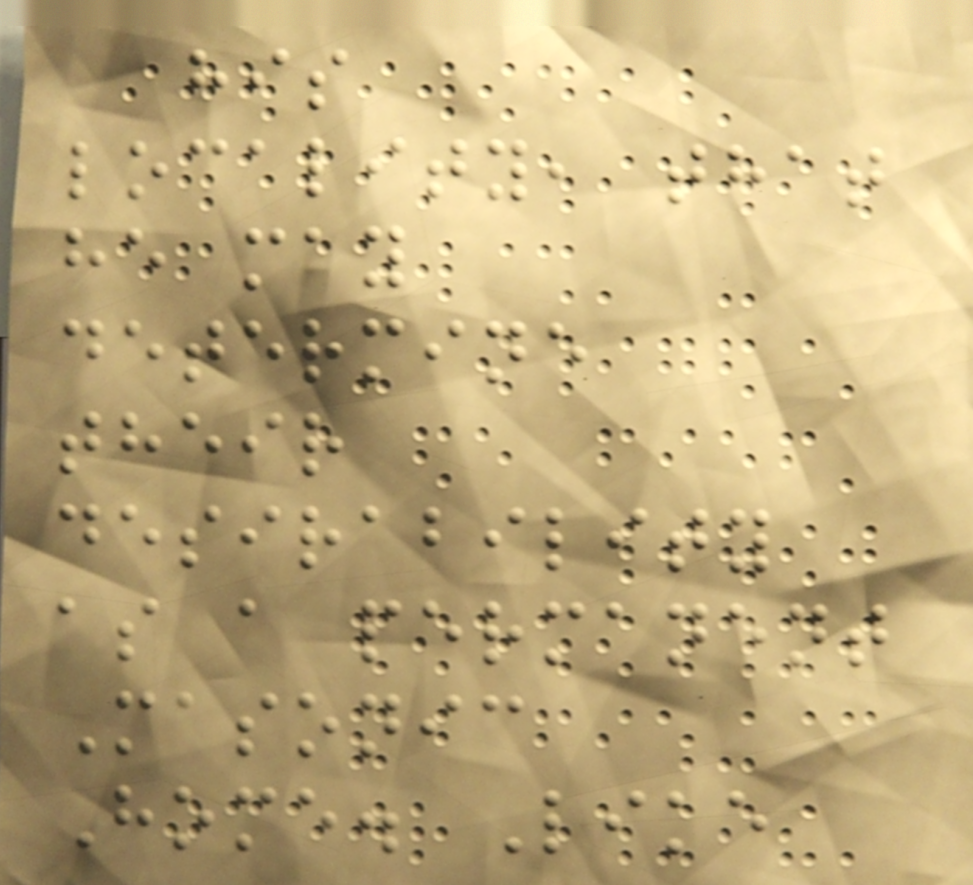his
locality, that
he may
determine
their
desirability
as a permanent
Masonic
Home. Like
